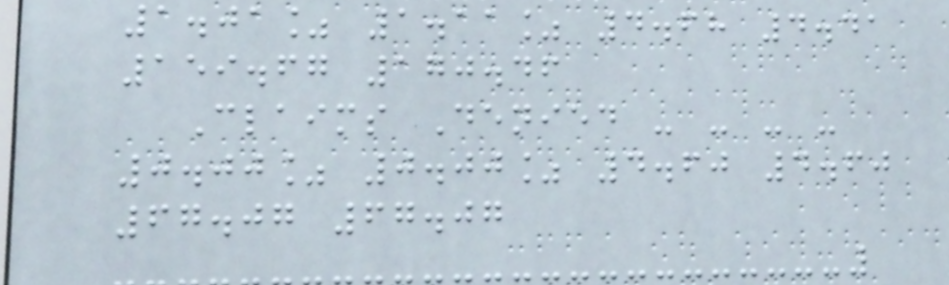1.01% 1.11% 4.68 4.41
159.67 170.46
Claims Denied - - - -
0.00% 0.00% 4.60 4.60
67.07 67.07
